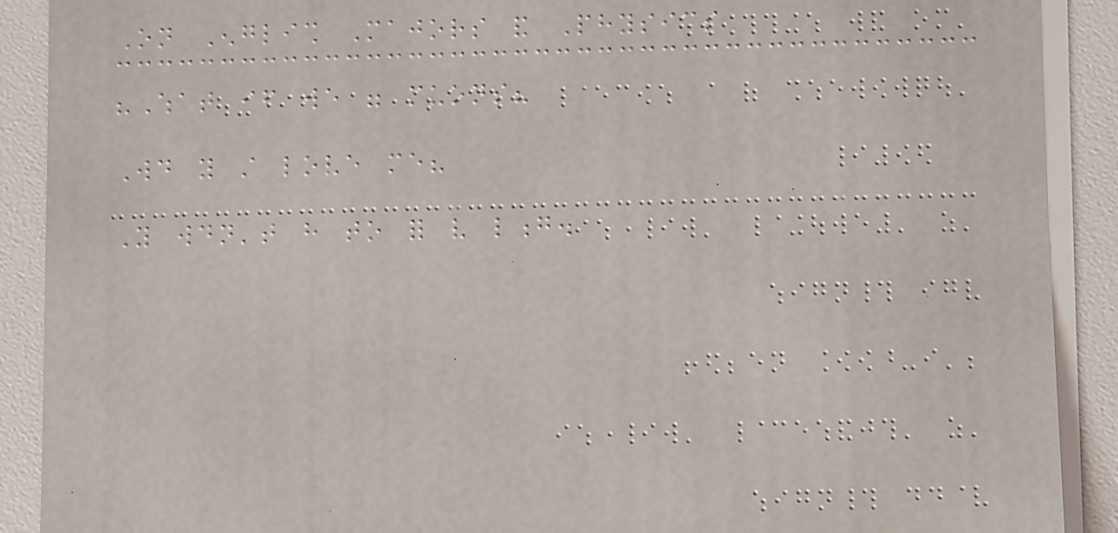On English Majors and Physics
"What if we were muons?
Would you still love me?
You wouldn't have to for very long.
